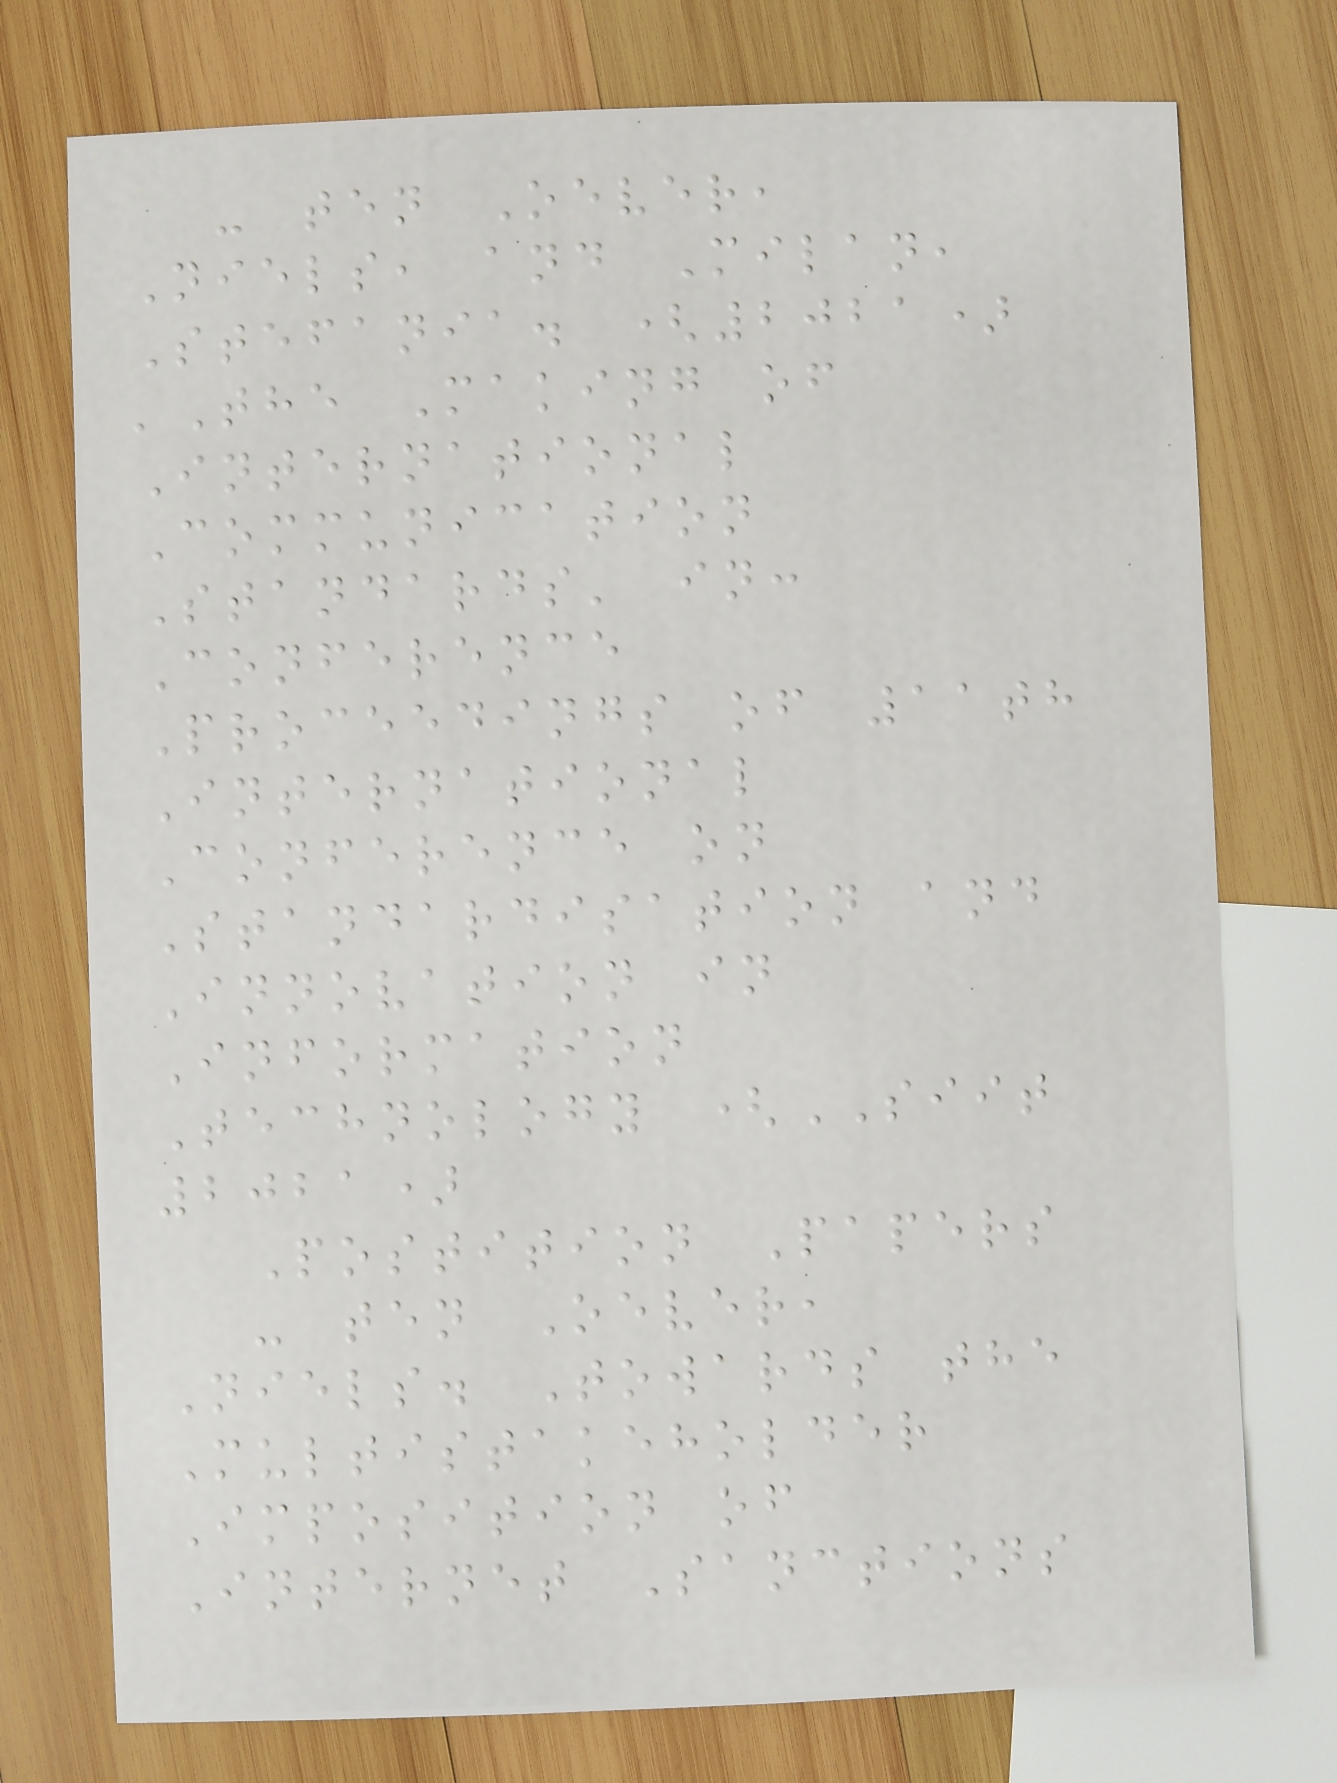- ten Oever,
Niels, and Milan,
Stefania. (2021)
'The Making of
International
Communication
Standards' in:
Conference
Proceedings of 11th
International
Conference on
Standardisation and
Innovation in
Information
Technology (SIIT
2021)
Postition Papers
- ten Oever,
Niels. Towards the
Multistakeholder
Imposition of
Internet Sanctions
